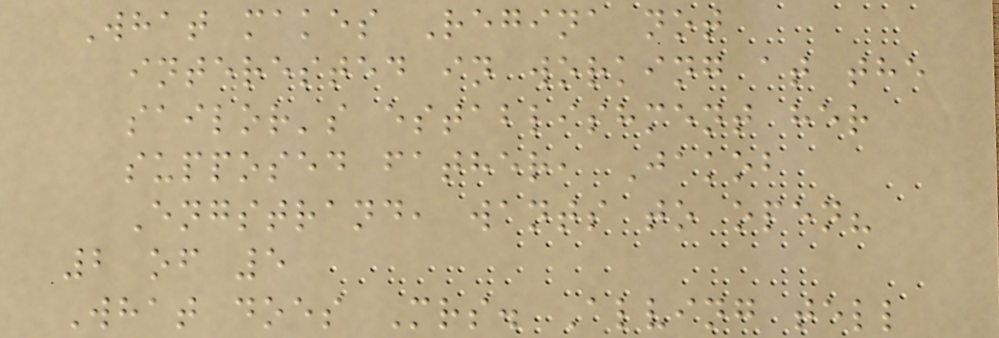What makes Regina not
interested in working at the
sailor's establishment her
supposed father, Jakob
Engstrand, wants to open?
2 of 5
What does Mrs. Alving tell
